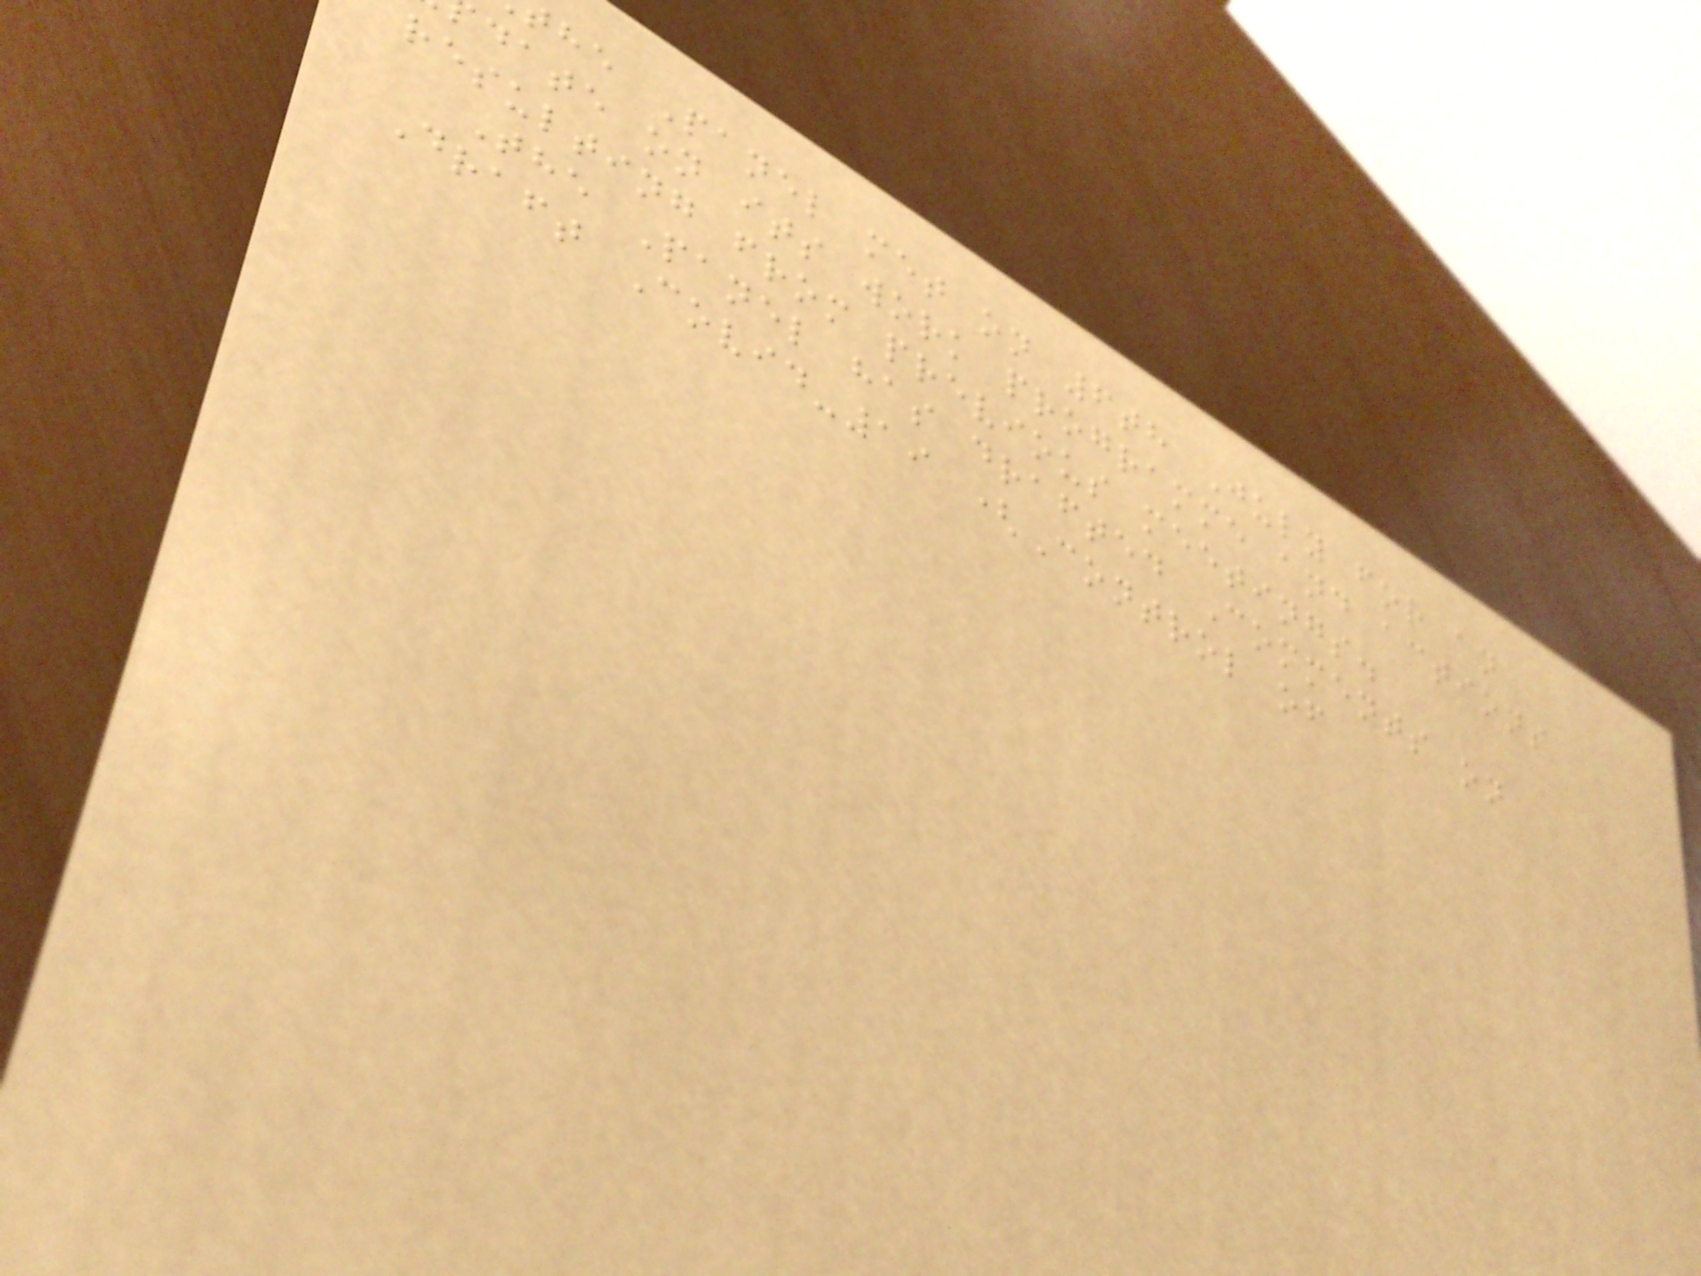he Panel met on 6th July for an
date on its work programme and actions
resulting from previous meetings.
The Panel has drafted Comments on
Draft Covid-19 (Control of
